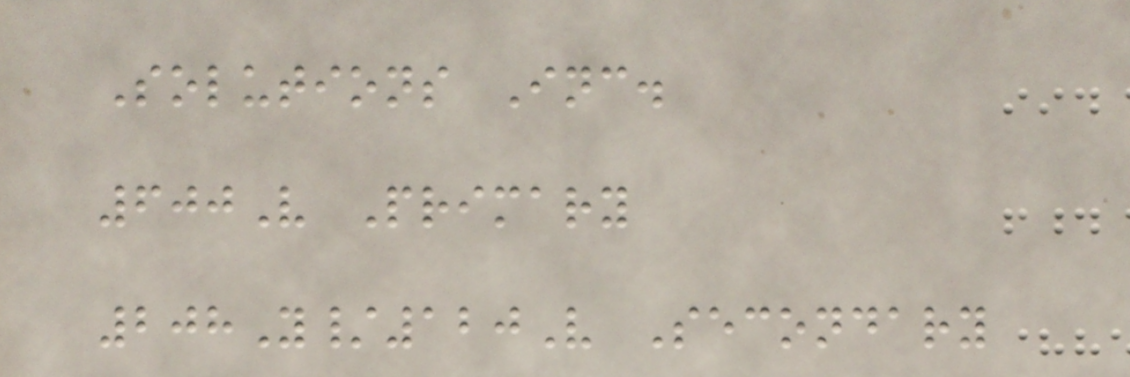Solutions Inc.
600V Primary
208Y/120V Secondary
